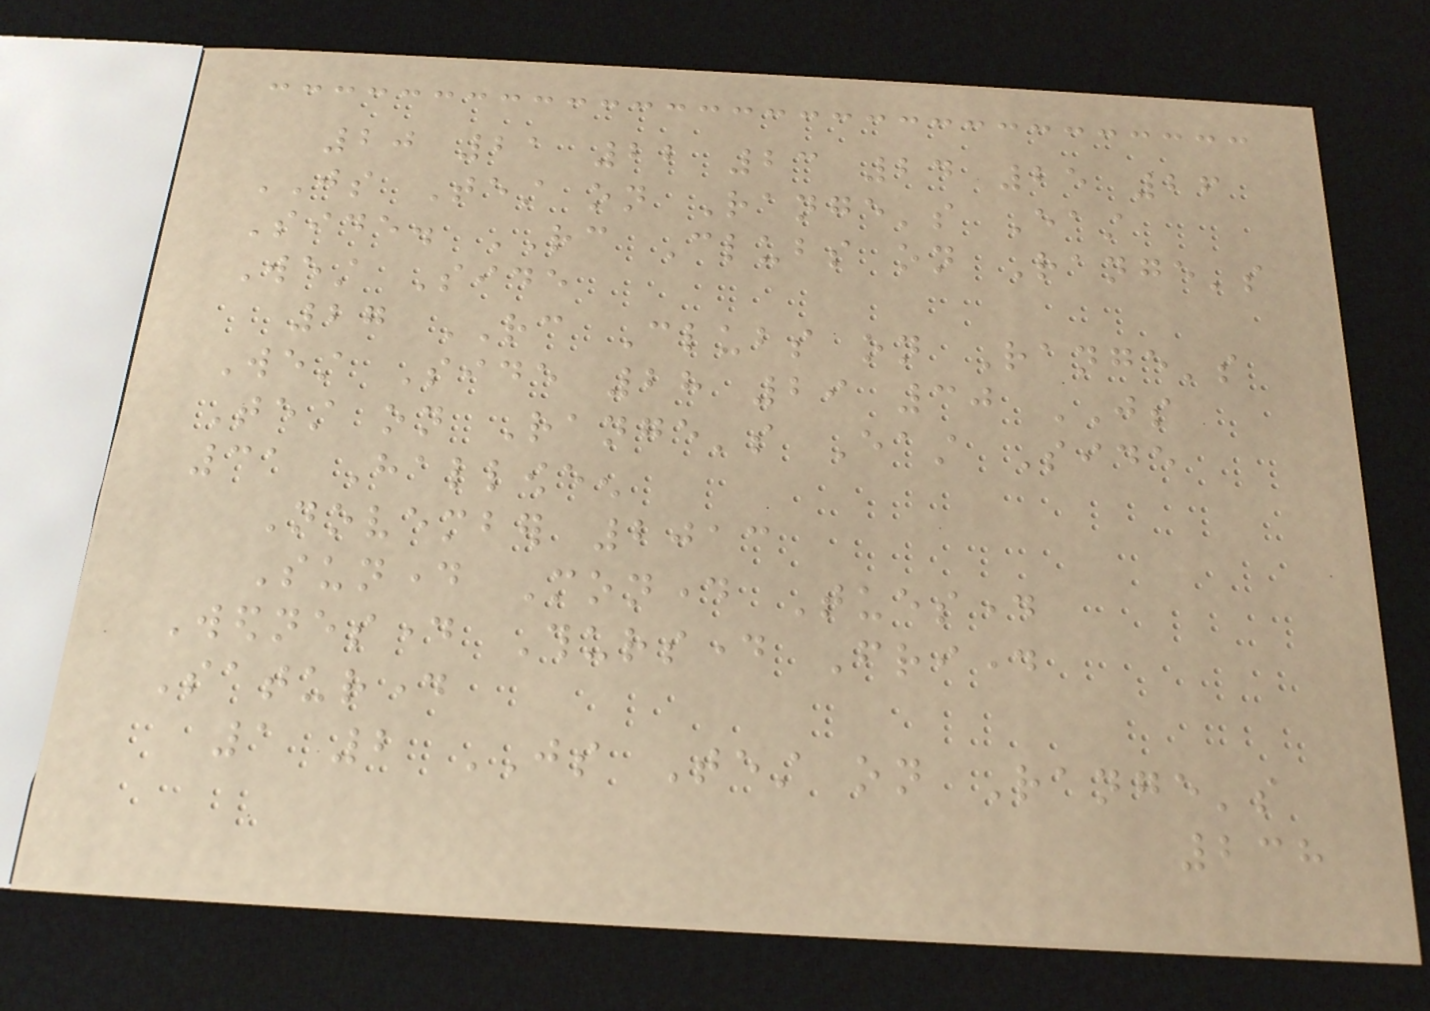20 21 22 23 24 25 26
JS Test on Range's East
Side. RC Clubs on Range's
West Side
27 RC Clubs on Range's
West Side 28 29 30 JS
Test on Range's East Side
31 Halloween
November 2013
Sunday Monday Tuesday
Wednesday Thursday Friday
Saturday
1 2 JS Test on Range's
238
